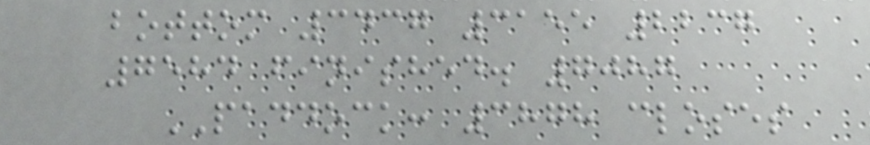bottom 3437 3155 2237
7584 finished. 7087
PADDOCK: 3878 closes
